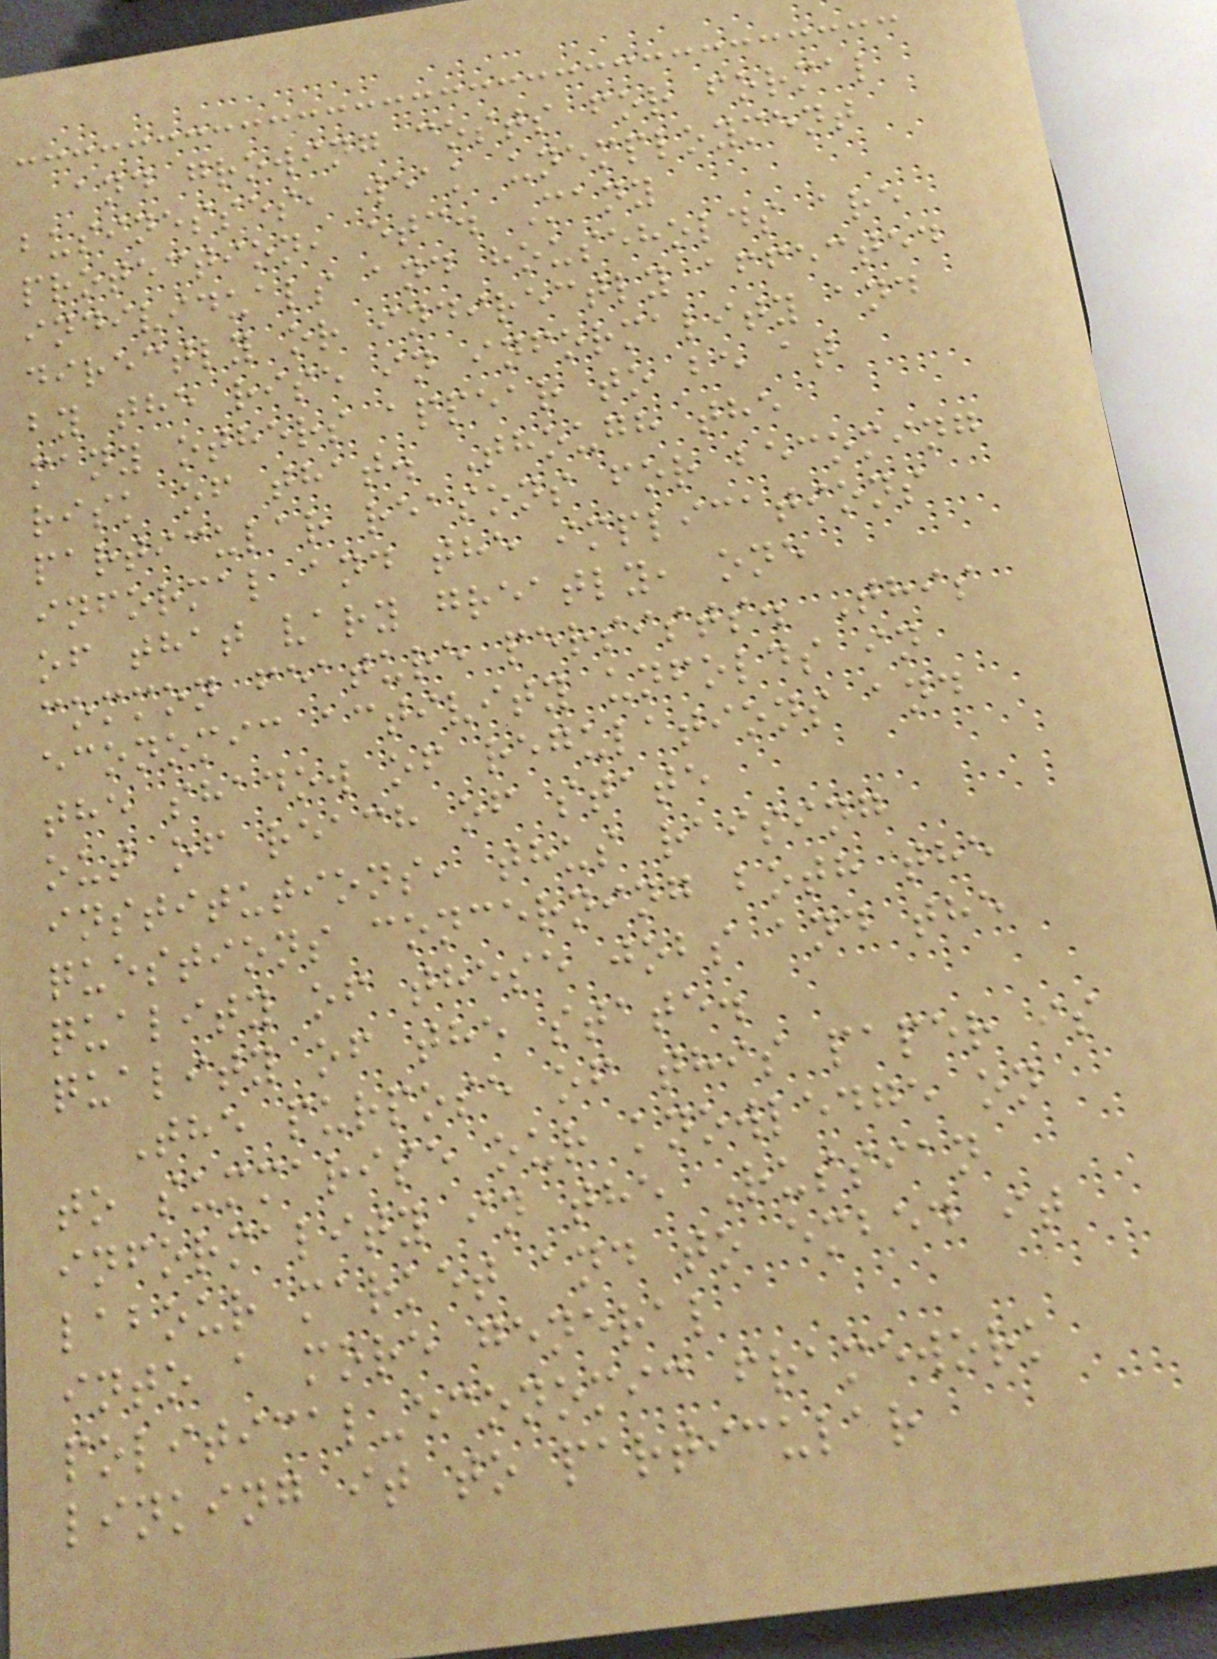and growing costs for formal
businesses, weak unemployment
protection, etc. Many
individuals and households are
directly or indirectly affected
by the rise in informality and
many others appear to be at
risk of that. Though the
particular reasons for becoming
informal and the implications
of that vary greatly, one
common feature persists. This
economic activity unfolds in
the shadow of regulations and
out of reach of state
institutions, thus raising
questions concerning both the
quality of these jobs and the
quality of the state.
The purpose of this paper is
to summarise our knowledge on
informality in the Russian
labour market and to embed it
into a more general
political-economic framework
linking it to particular
